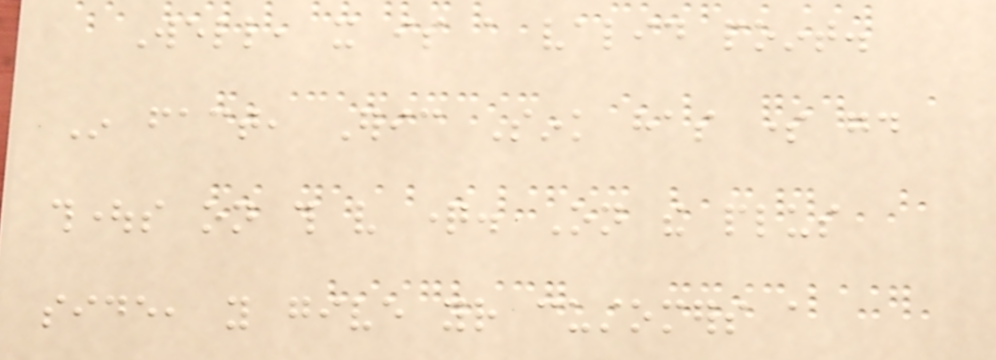Well, it is a valid point.
In fact, Eric Sink has some good
thoughts on this very question. On the plus
side, you give your customers a
